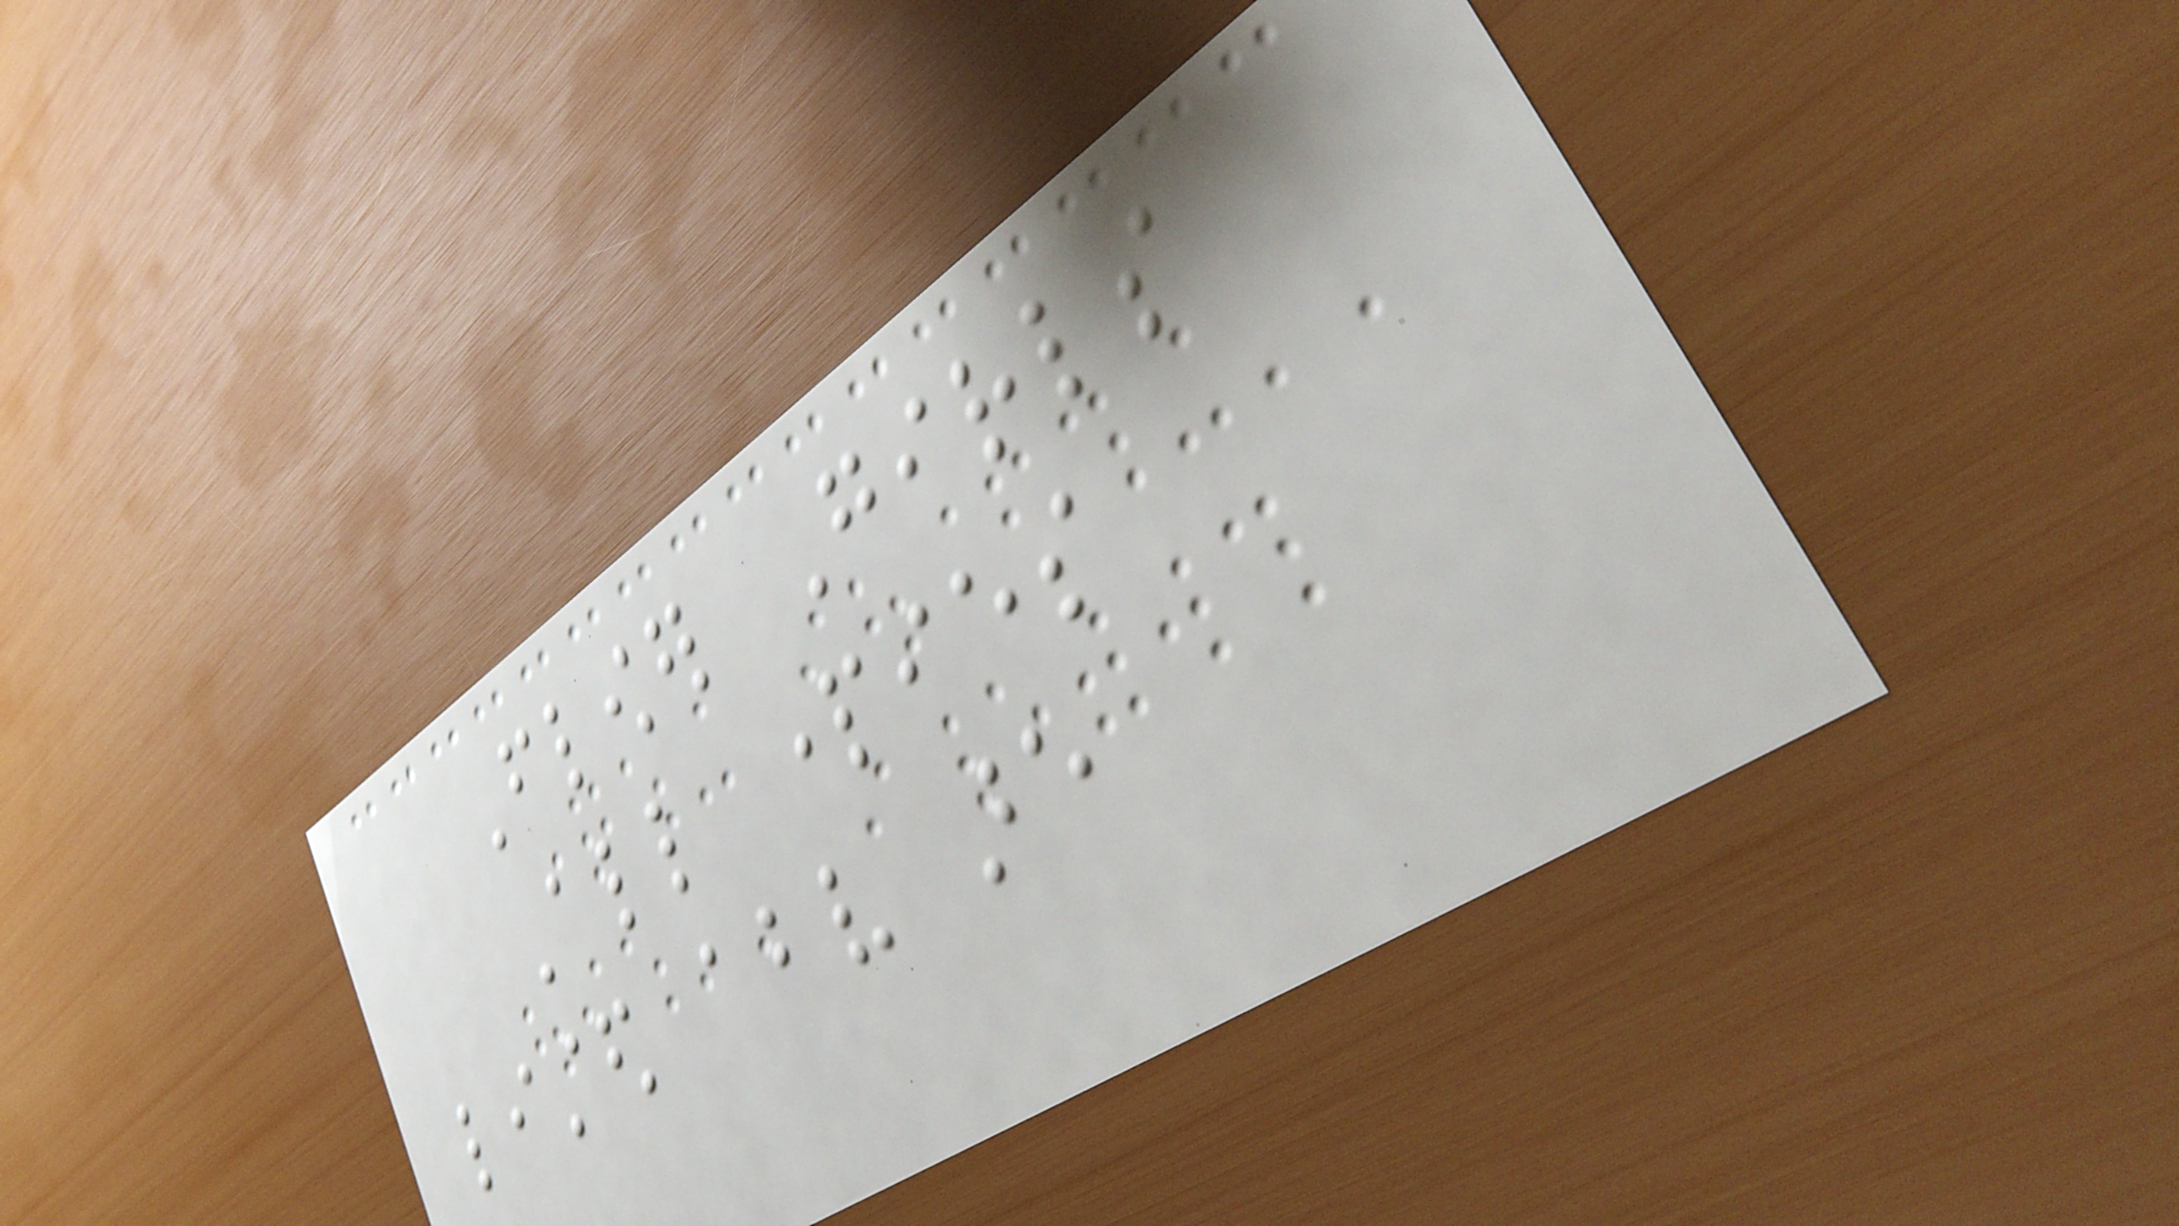Flower Girls
All parties
listed above are
